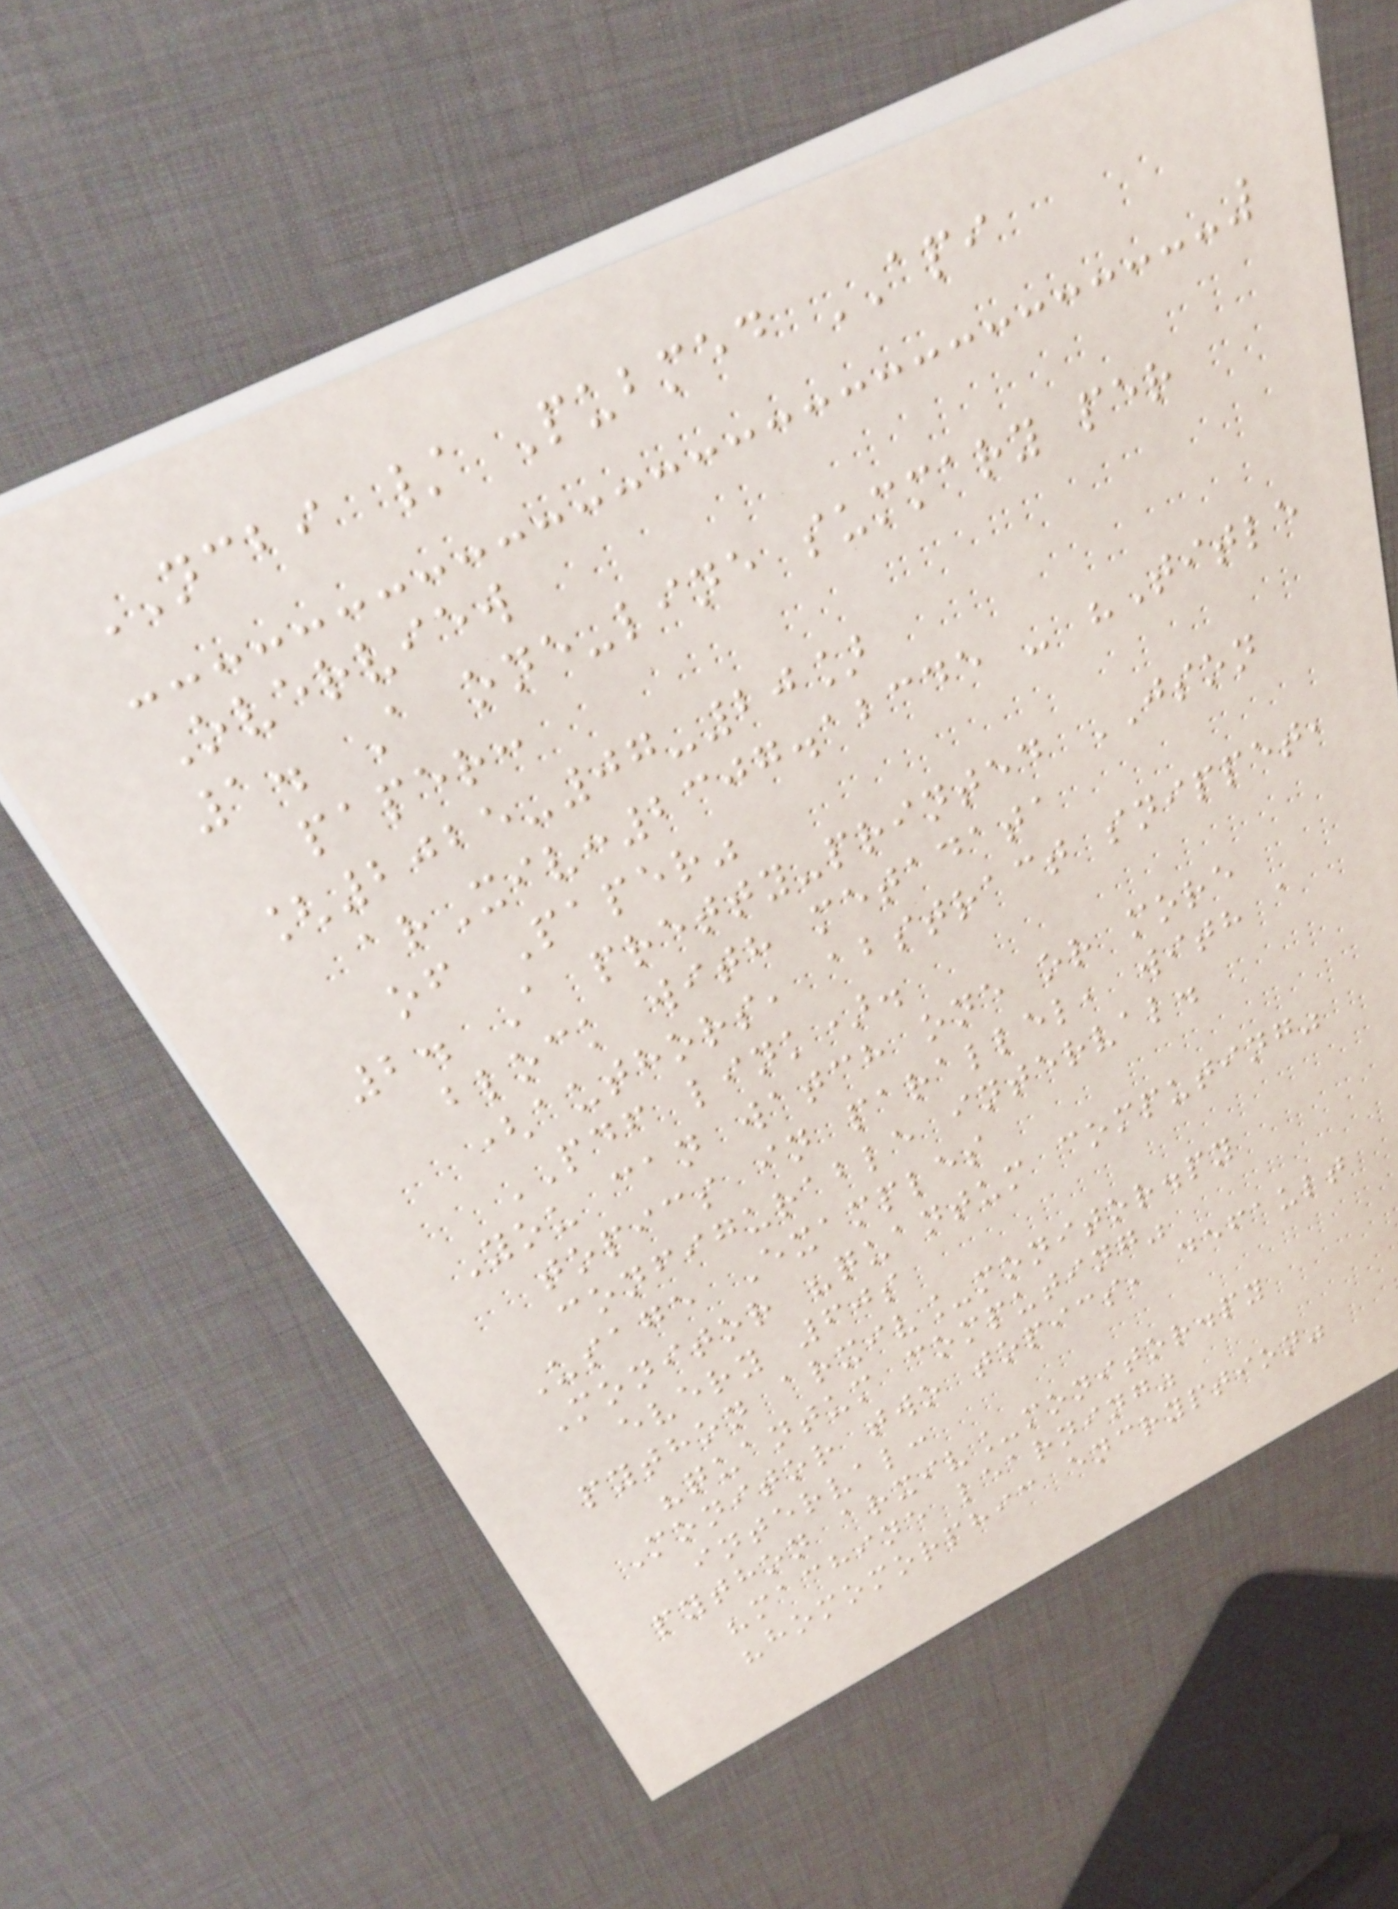NCBI / Pubmed API
Overview
1. A one-line summary per
paper:
[2025-07-20]
arXiv:2307.12345 - "Title
of Paper"
2. A pretty-printed JSON
block with metadata
(authors, abstract snippet,
PDF link).
You can watch one or more
topics in parallel, with a
configurable interval.
Usage Examples
Monitor "quantum computing"
every 60s
python arxiv_monitor.py
"quantum computing"
Monitor two topics, default
interval:
python arxiv_monitor.py
"machine learning"
"homomorphic encryption"
